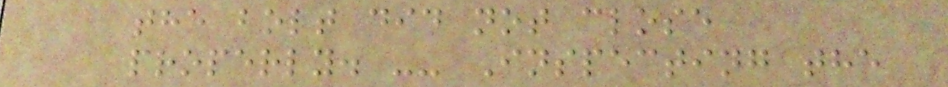the bolt did not close
properly. -- Inspecting the
